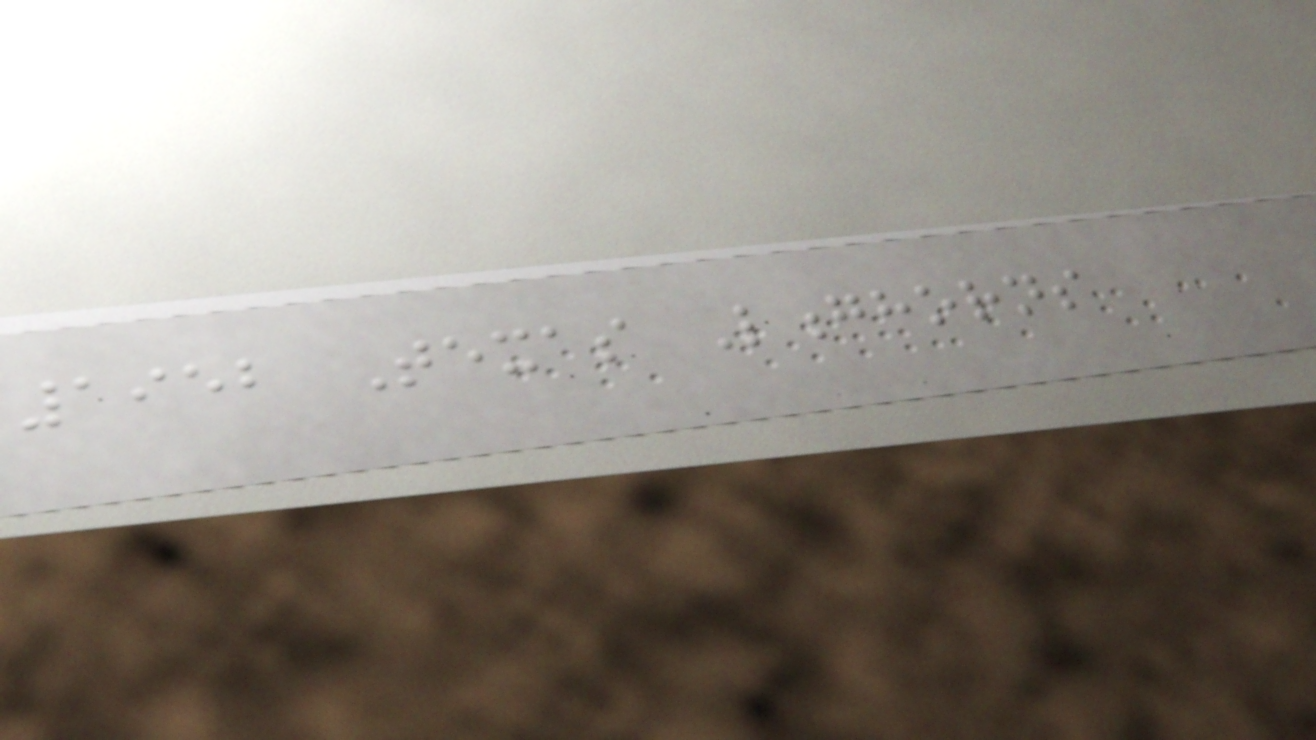1952 Texas Longhorns
